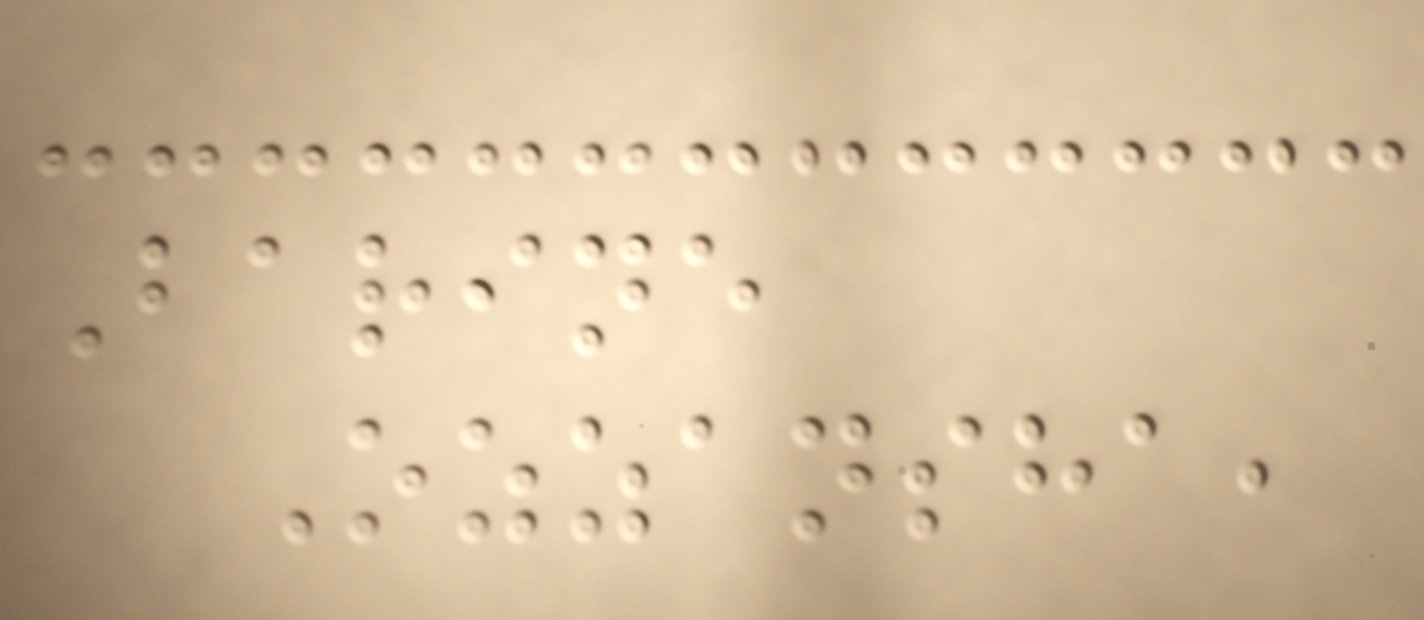Barine
Ozzansha,
